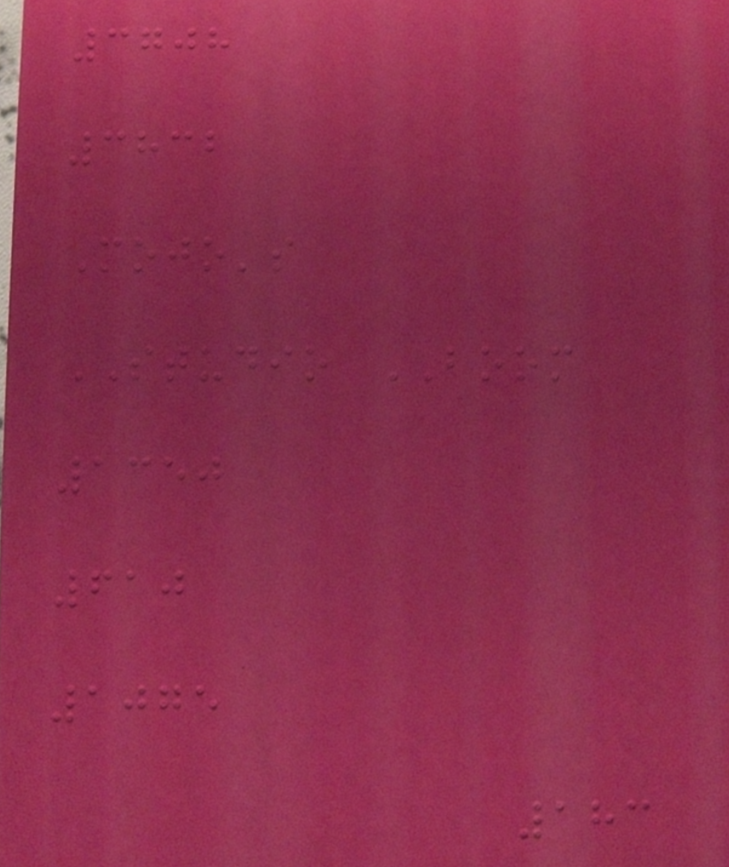3708
3832
Mojo's
STUDIO BOOM
1350
610
1075
183
